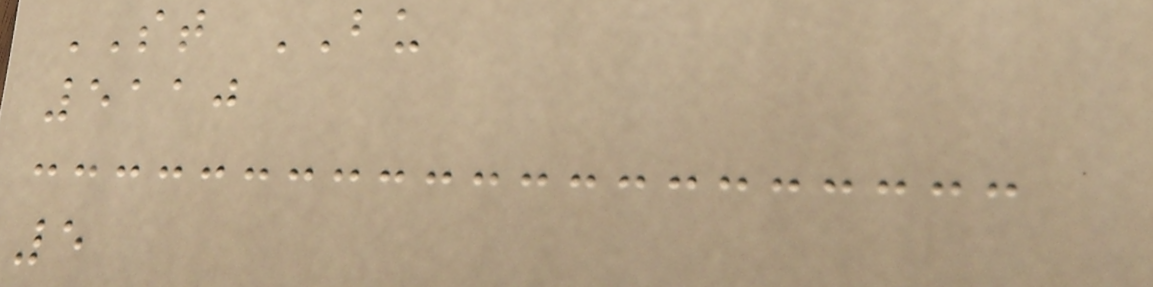ST BU
5110
5
